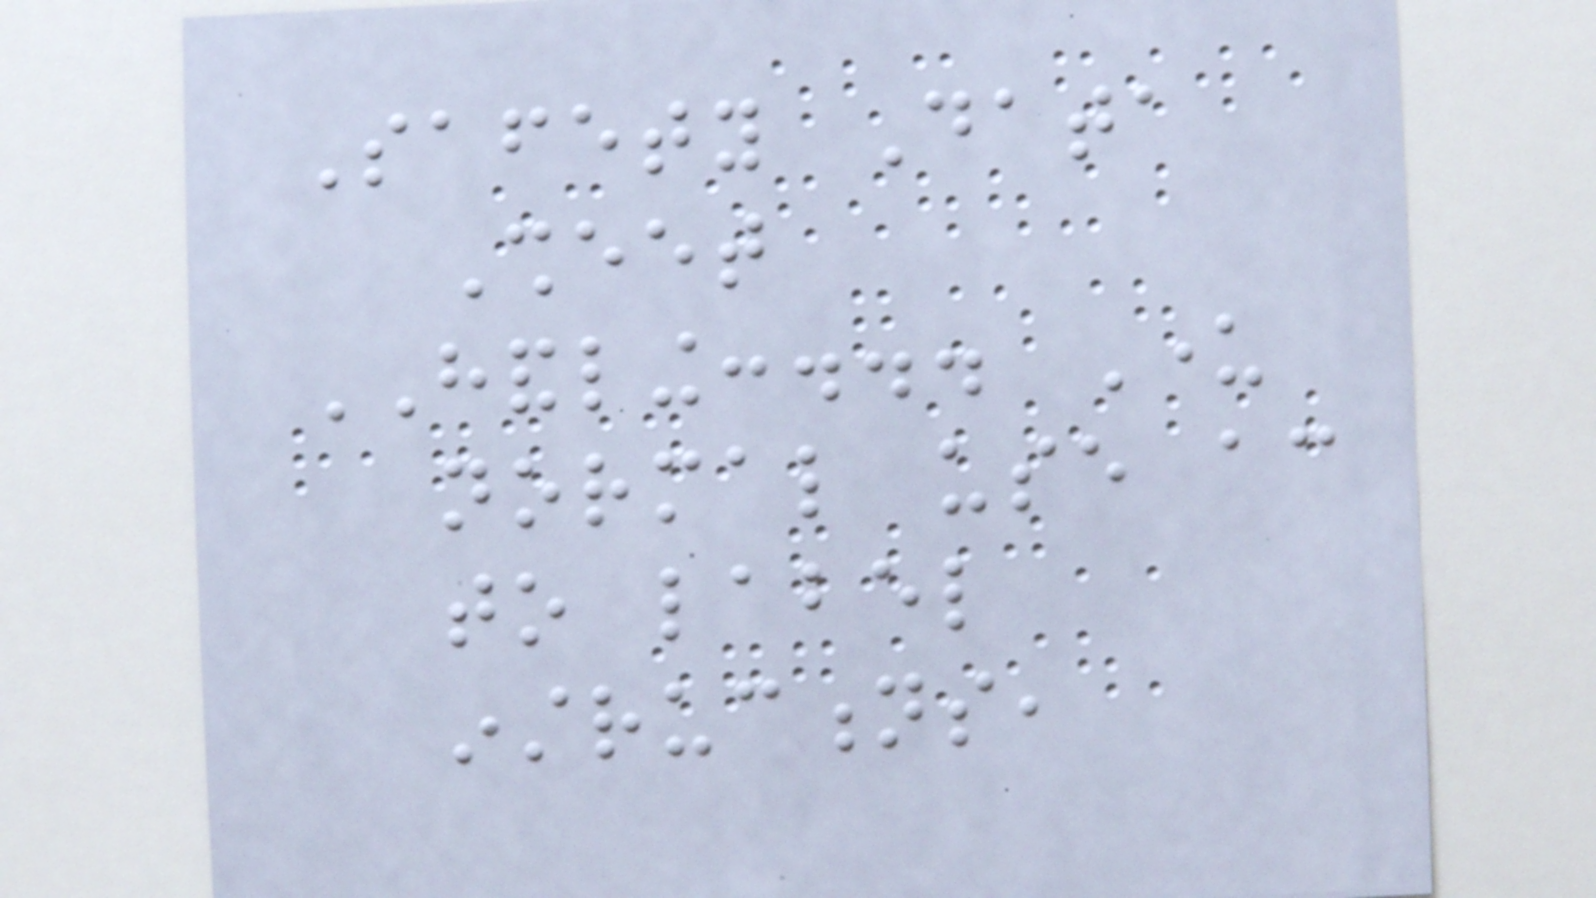Safety Data
Sheet
HANDLING:... Under
normal use according
to label
instructions,
